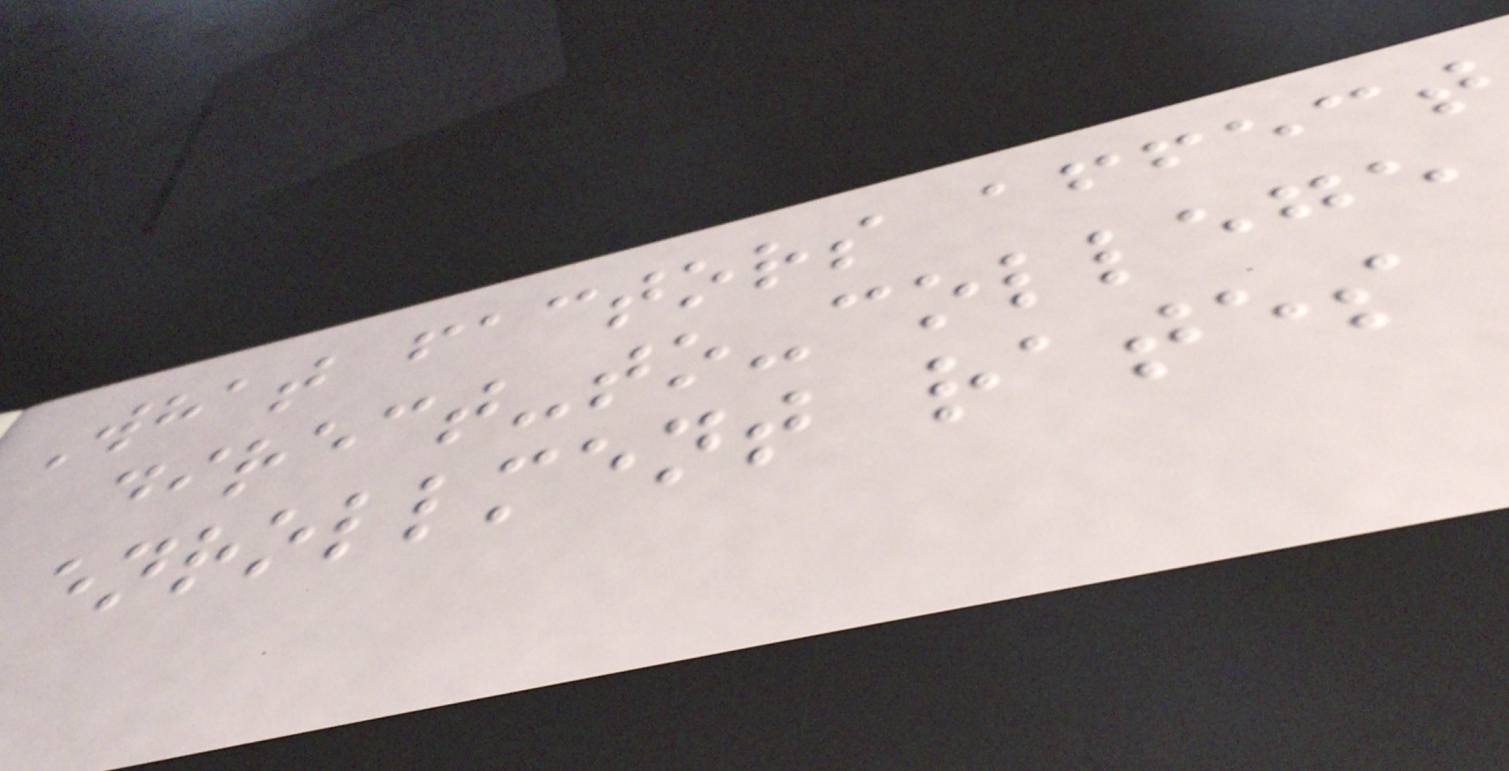What factors affect
direct-to-college
enrollment rates
